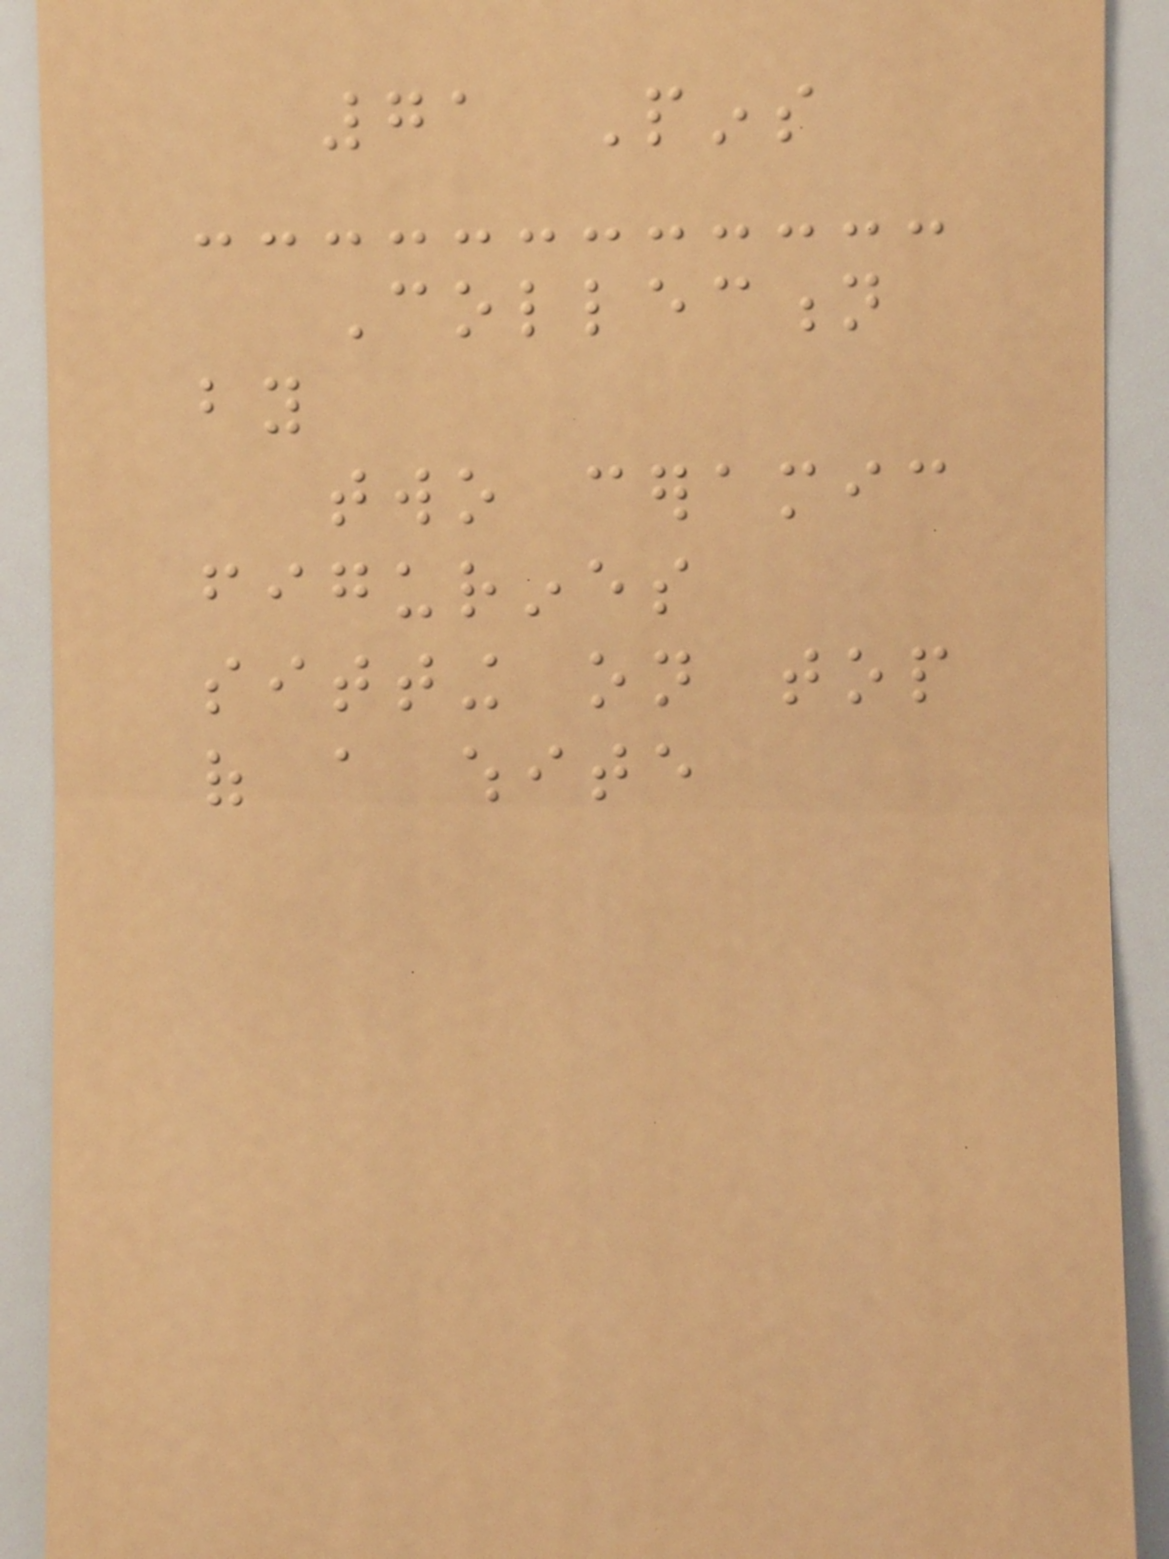71 Pins
Collection
by
two ceramic
figurines
sitting on top
of a white
